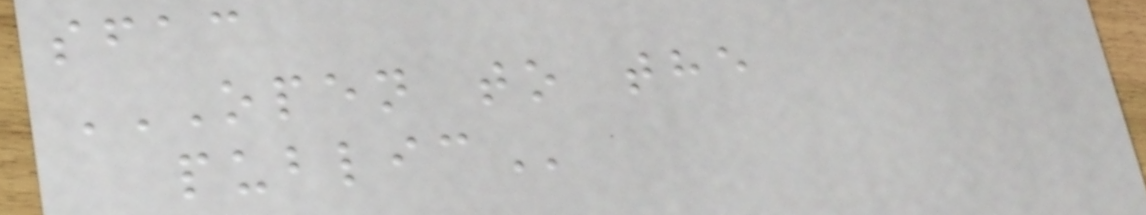sfac
OPEN TO THE
PUBLIC
